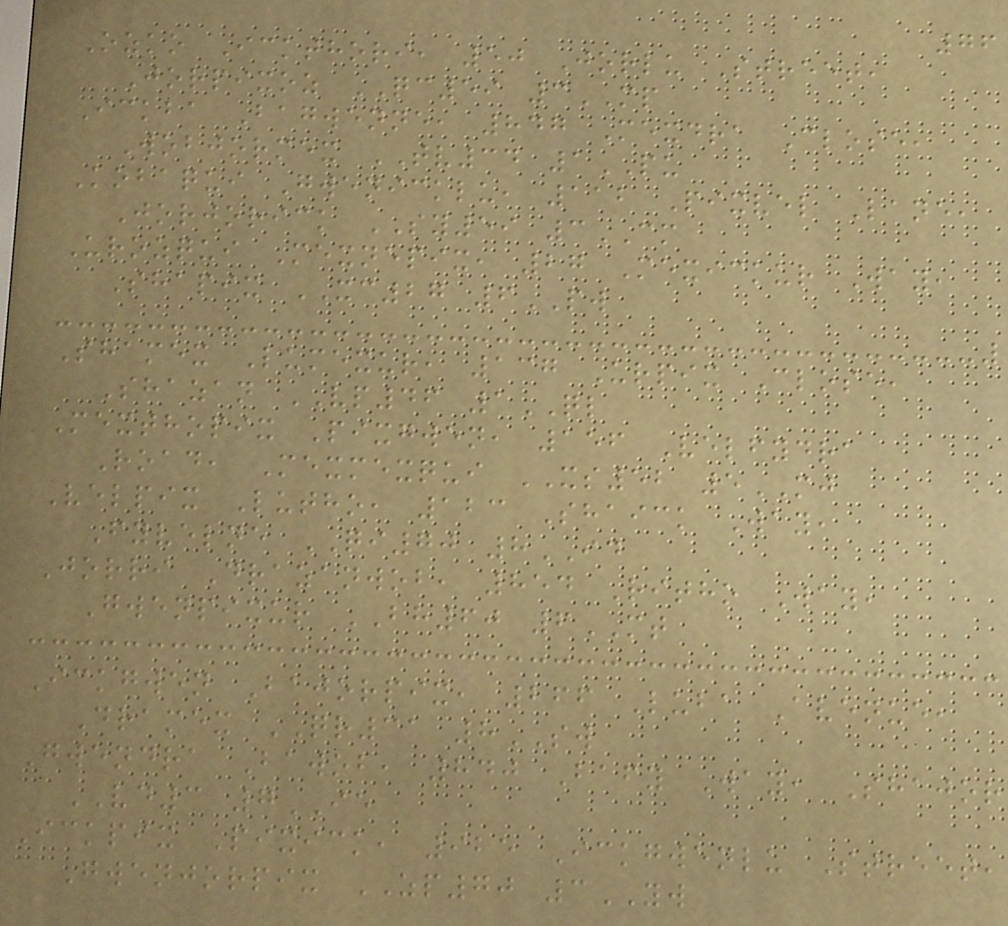76
Ozko Ickthori, 50 Jorlu Street,
Jorpixoz QC59 3MP
Ickba Bagwenne, 847 Mexdra Close,
Wobjormex TV34 1PU
Kobaqui Gwenicklu, 112 Pixvel Lane,
Jorjorick SY59 3CM
Urozqui Mexnepix, 27 Mexickur Way,
Shapix XC27 6PW
Shamex Lumexur, 137 Urpix Close,
Shazan VP46 1QL
Mexthopix Pixgwen, 156 Velfydra
Road, Mexmexqui XS52 5MJ
Velpix Lutho, 123 Shaick Way,
Fyvelne QI70 8ID
Jorri Drazanwob, 854 Ritho Way,
Gwenpixur BH60 6MT
Ickgwen Bajorpix, 266 Luba Avenue,
Dramex QR31 8SW
Gwendra Bawob, 840 Bafy Way, Shajor
VD3 7IE
Ickpix Pixick, 925 Ickgwenlu Street,
Gwenjorpix ZP70 3YW
